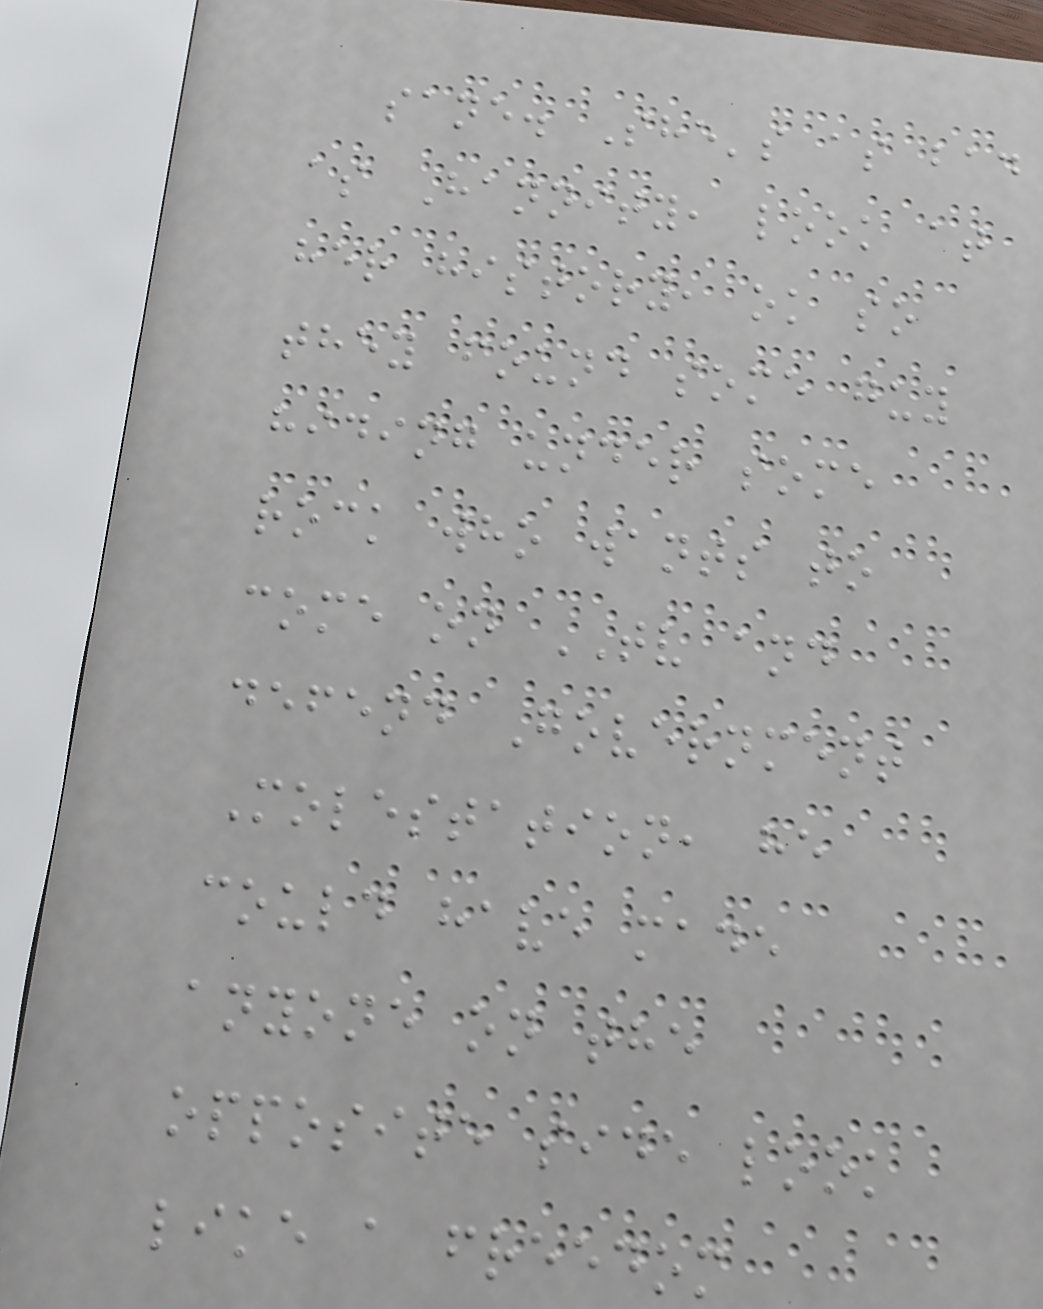sane. She's as bad
as Hannity, look at
her history, ok so
they found some guy
hiding under some
rock who wants to
come on TV and
defend Government
Molestation, he
could have made
anyone on the
opposite side look
like a freedom
